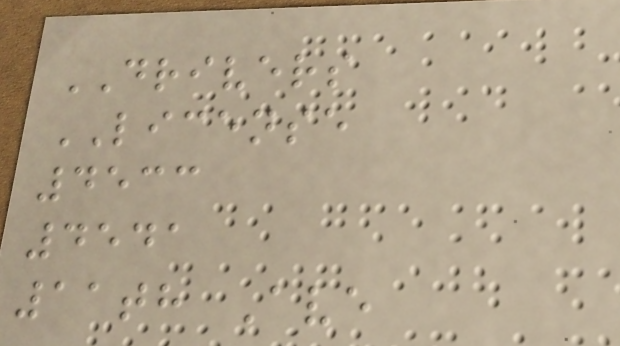DRIVERS
LICENSE
4533
4541
11th Ave
